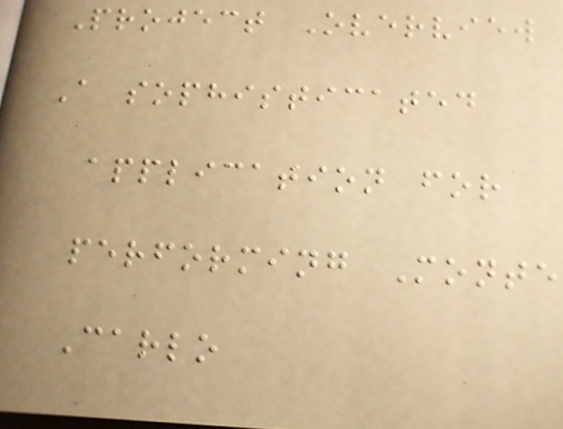Project Overview
A sophisticated
application for
performing Monte
Carlo
